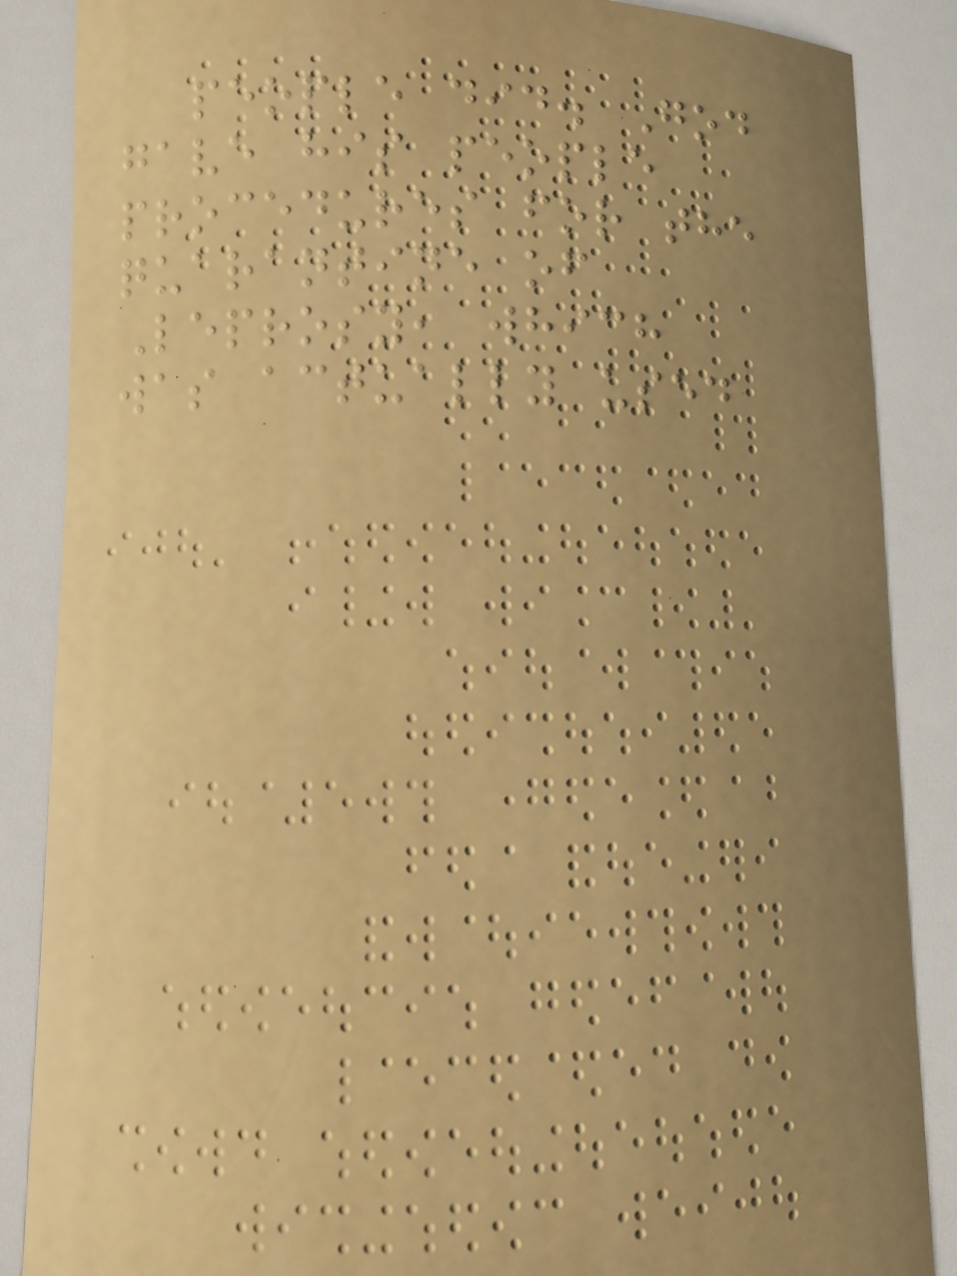people did. God
gave his people
procedures for the
quarantine of
Leprosy, which
was actually used
